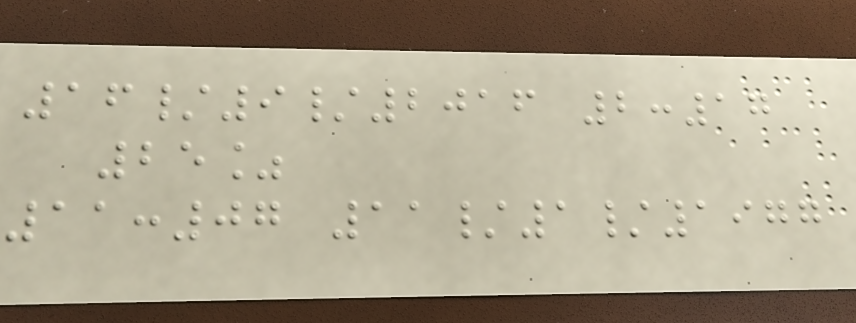16/9/2016 2:17
25%
11:07 11/1/1977
